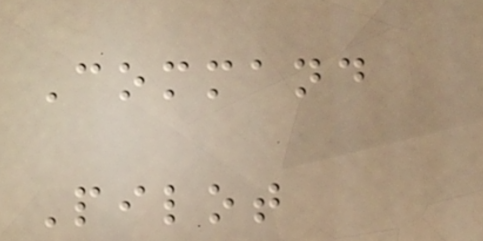Command
Pilot
